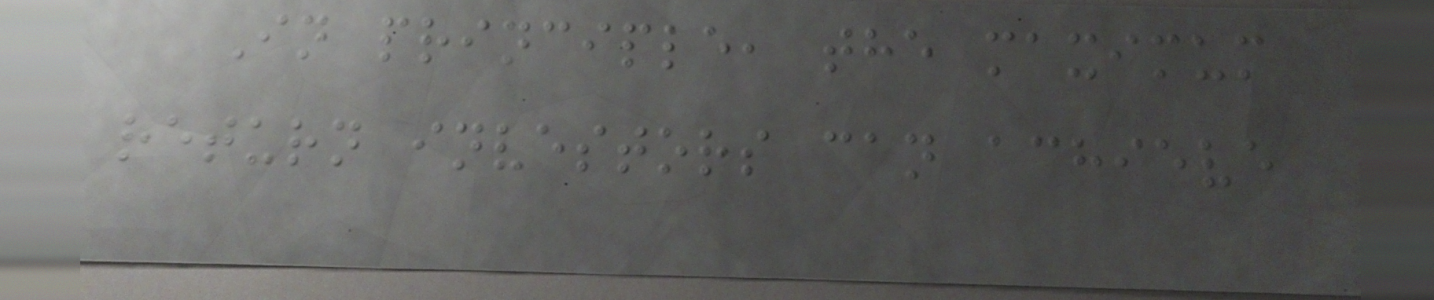In principle, the maximum
return investors can achieve
